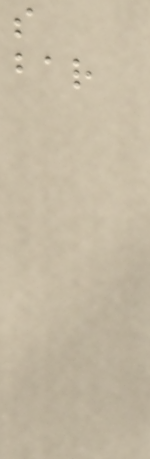s
bar
